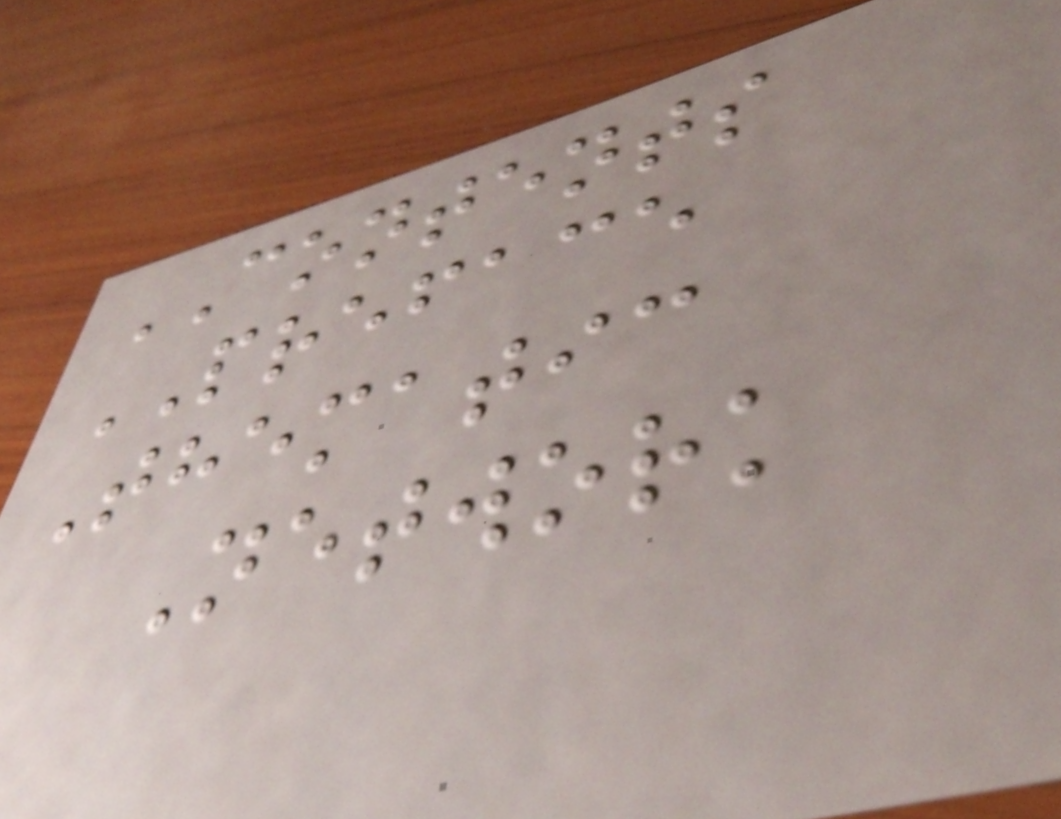CONTENTS
PREFACE
Thematic
Network
